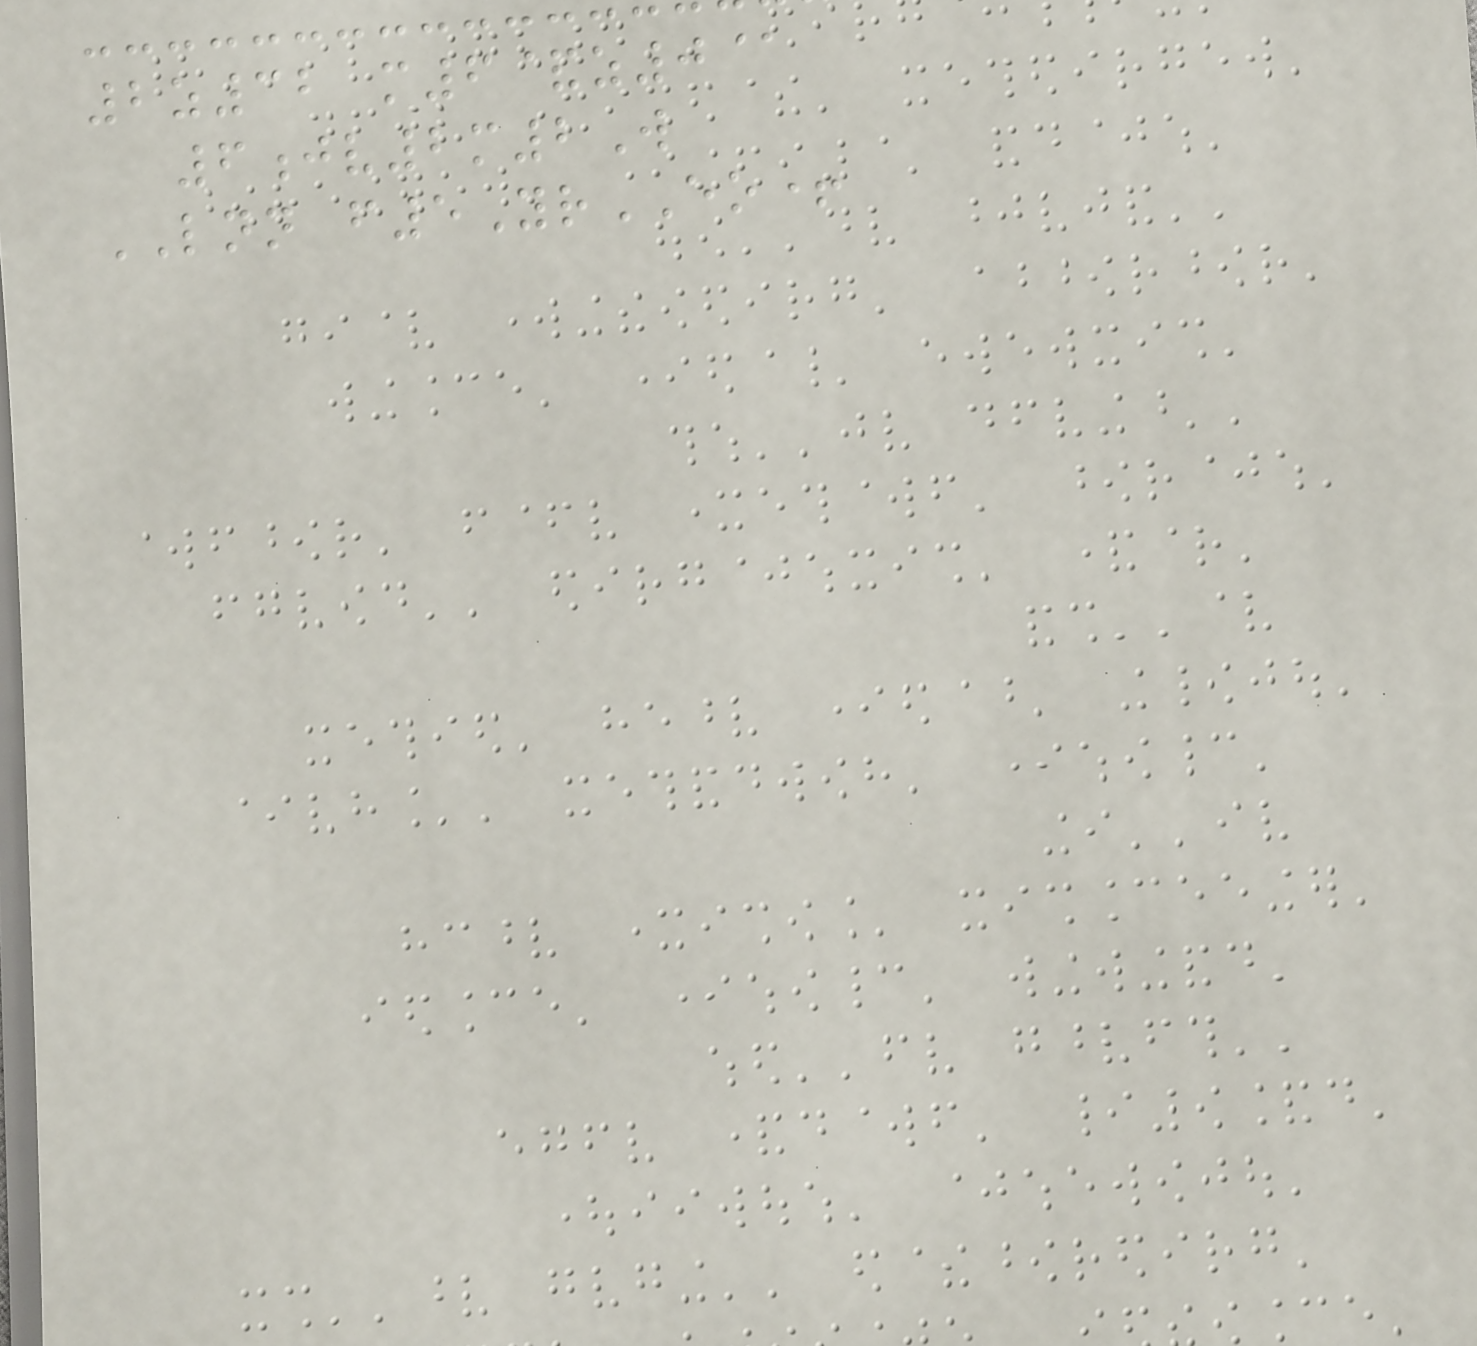2z32 m6&z0@
6jv2m2W
LNN f5YrEO+
